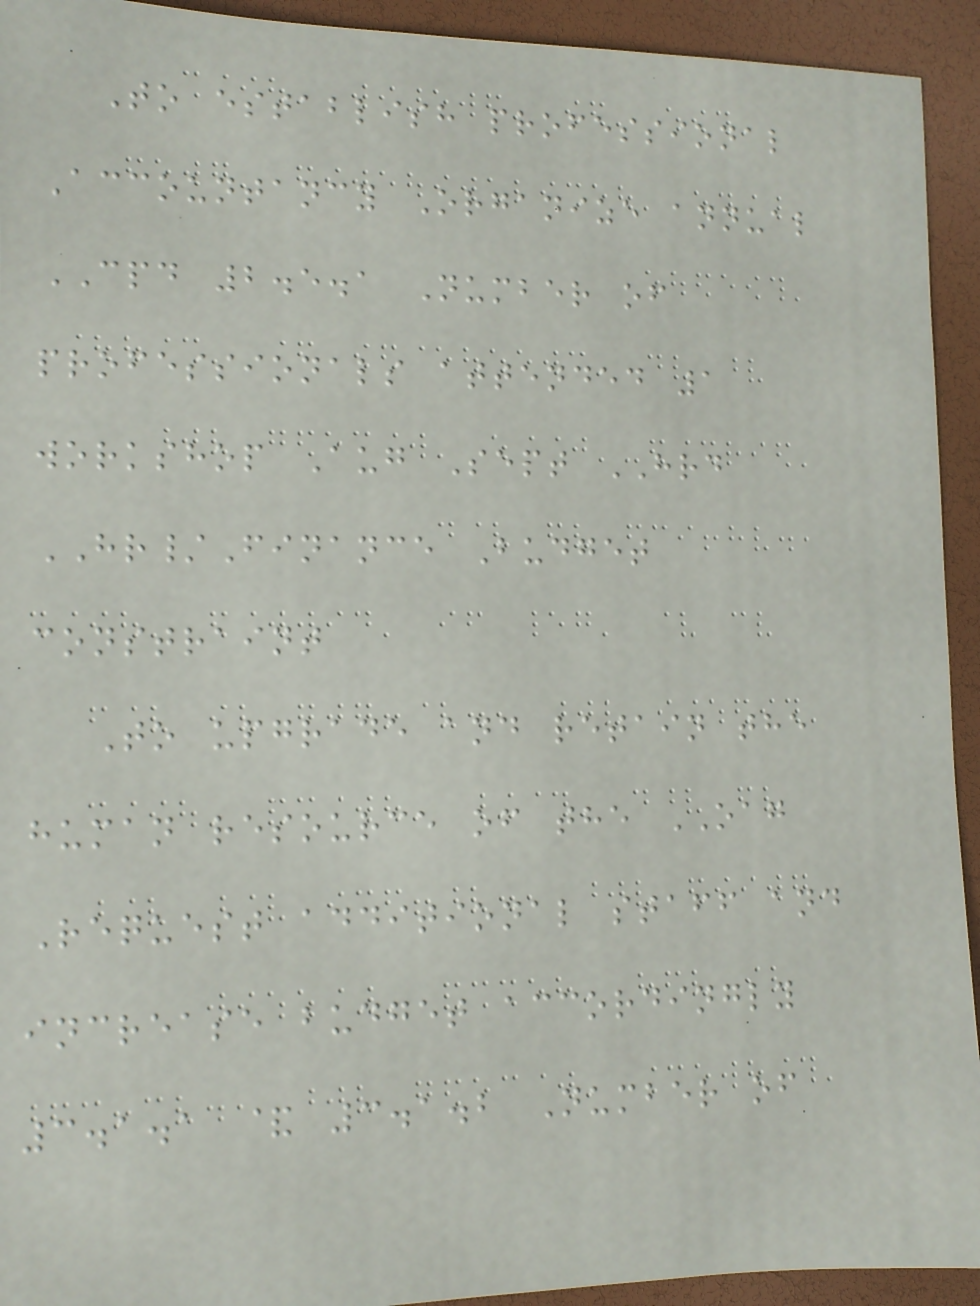To establish professional
Accountancy Organize annual
CPD 2.5.1 Number of
professionals attended 1
workshop Aug Sept HRD
HR/Finance Budget
constraint
To upgrade and retain the
human resource of the OAG
Request additional staff and
increase budget accordingly
3.1.1 & 3.1.2 Number of
